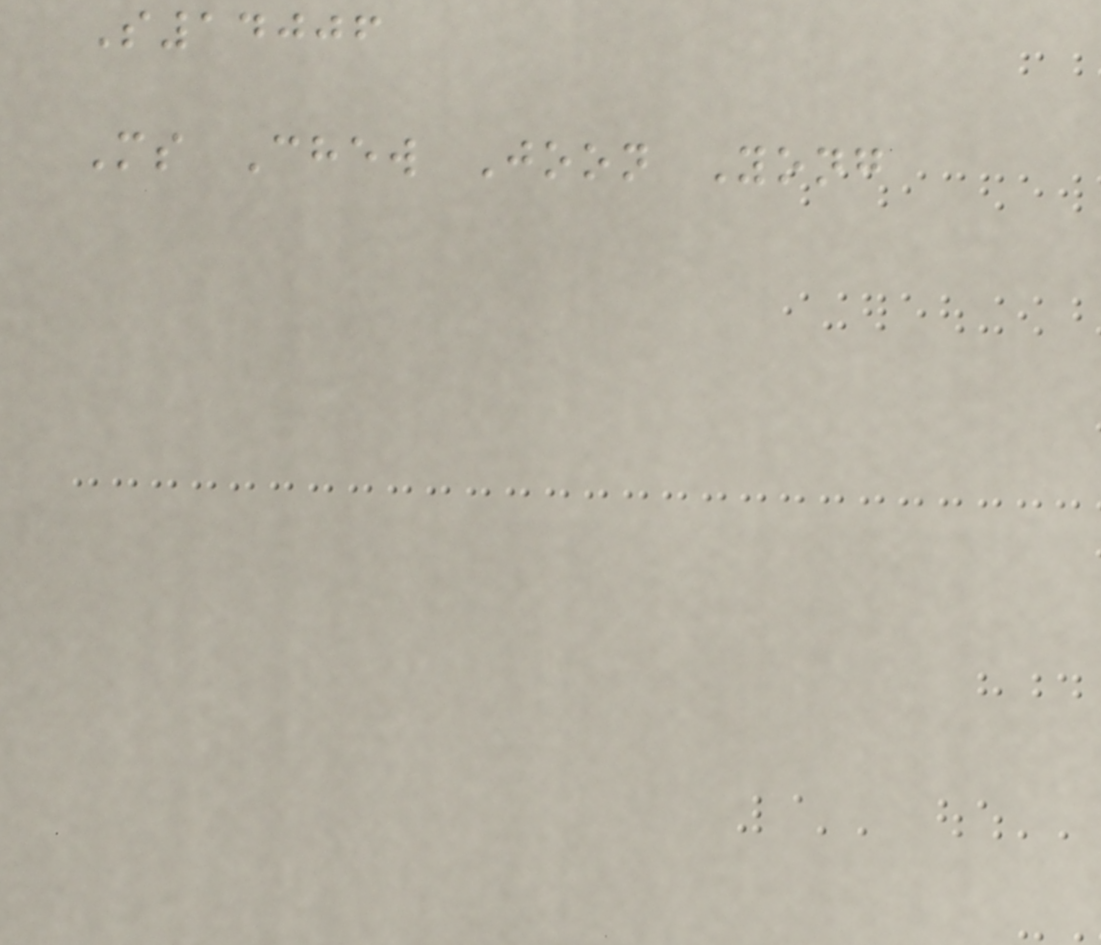S14006
Ms Chew Joon Yong
